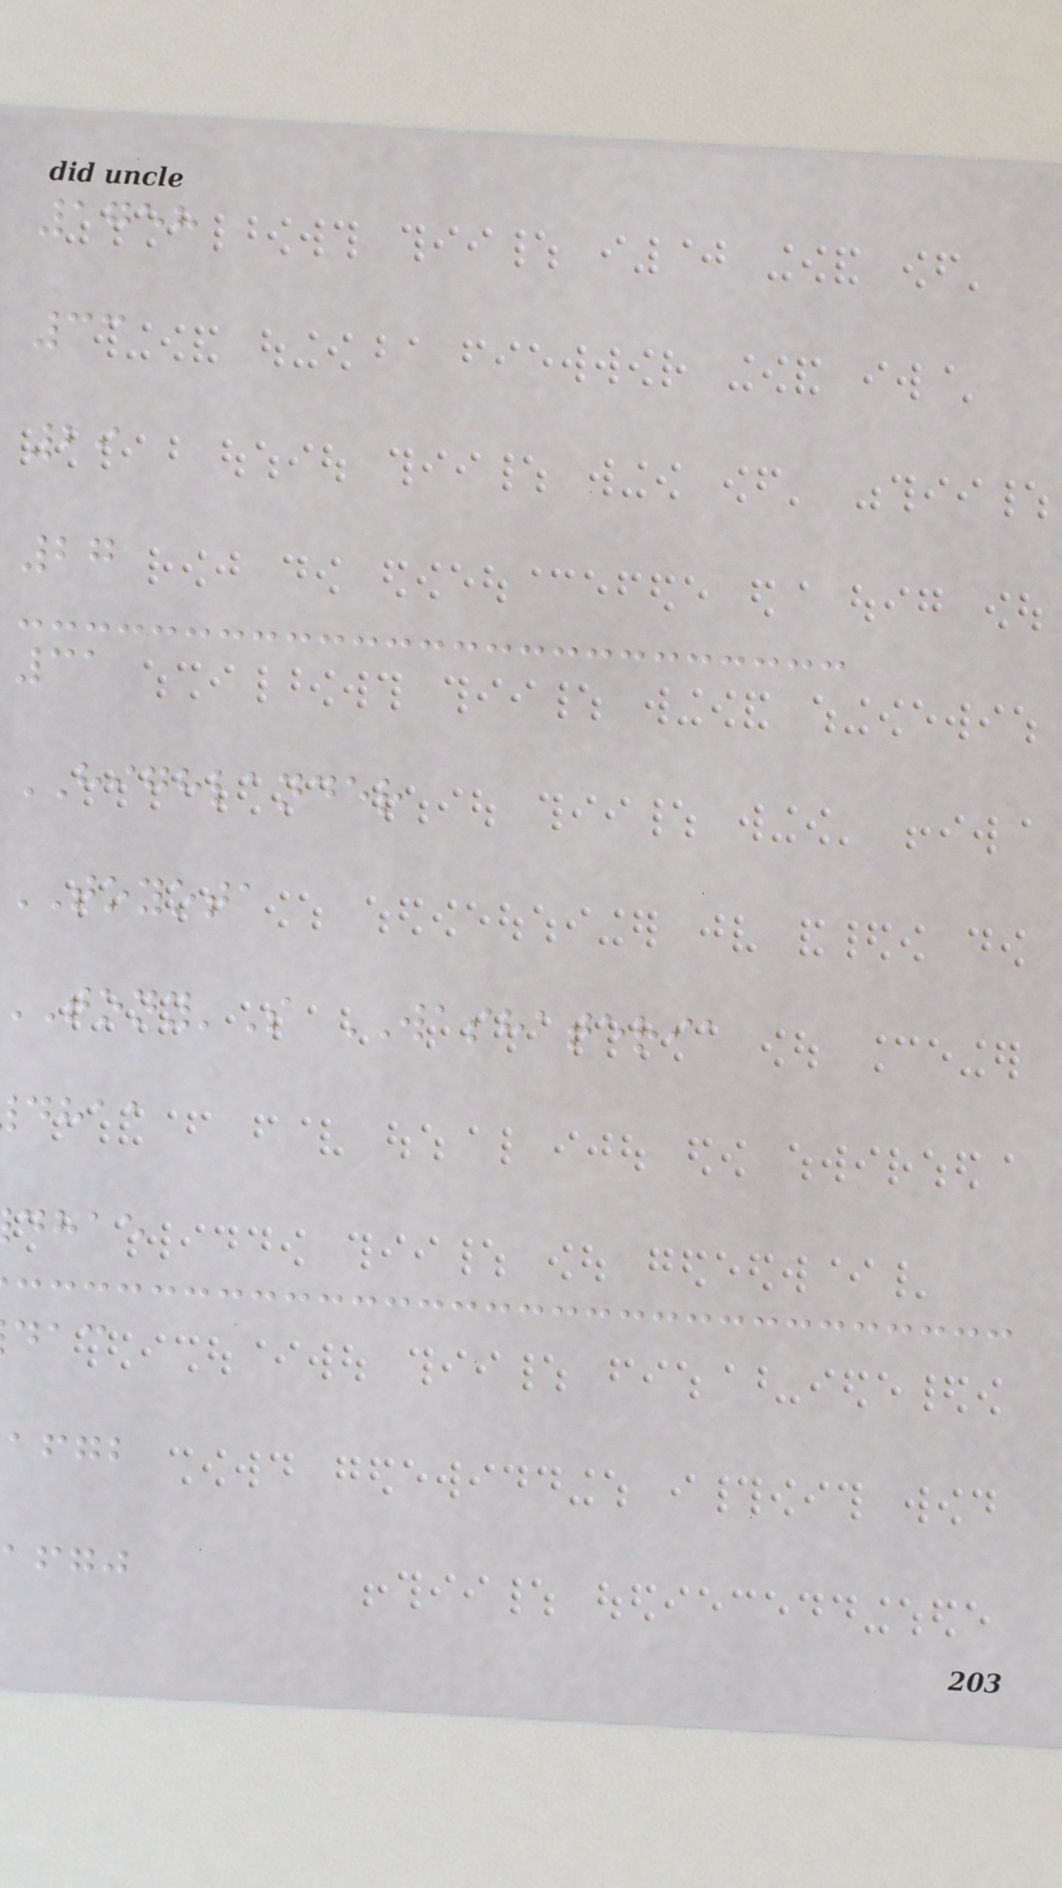1758
33
29
27
31
HIGHLANDER
TOYOTA
'S WASHATERIA
dhaa
dhae
afgb
afgj
